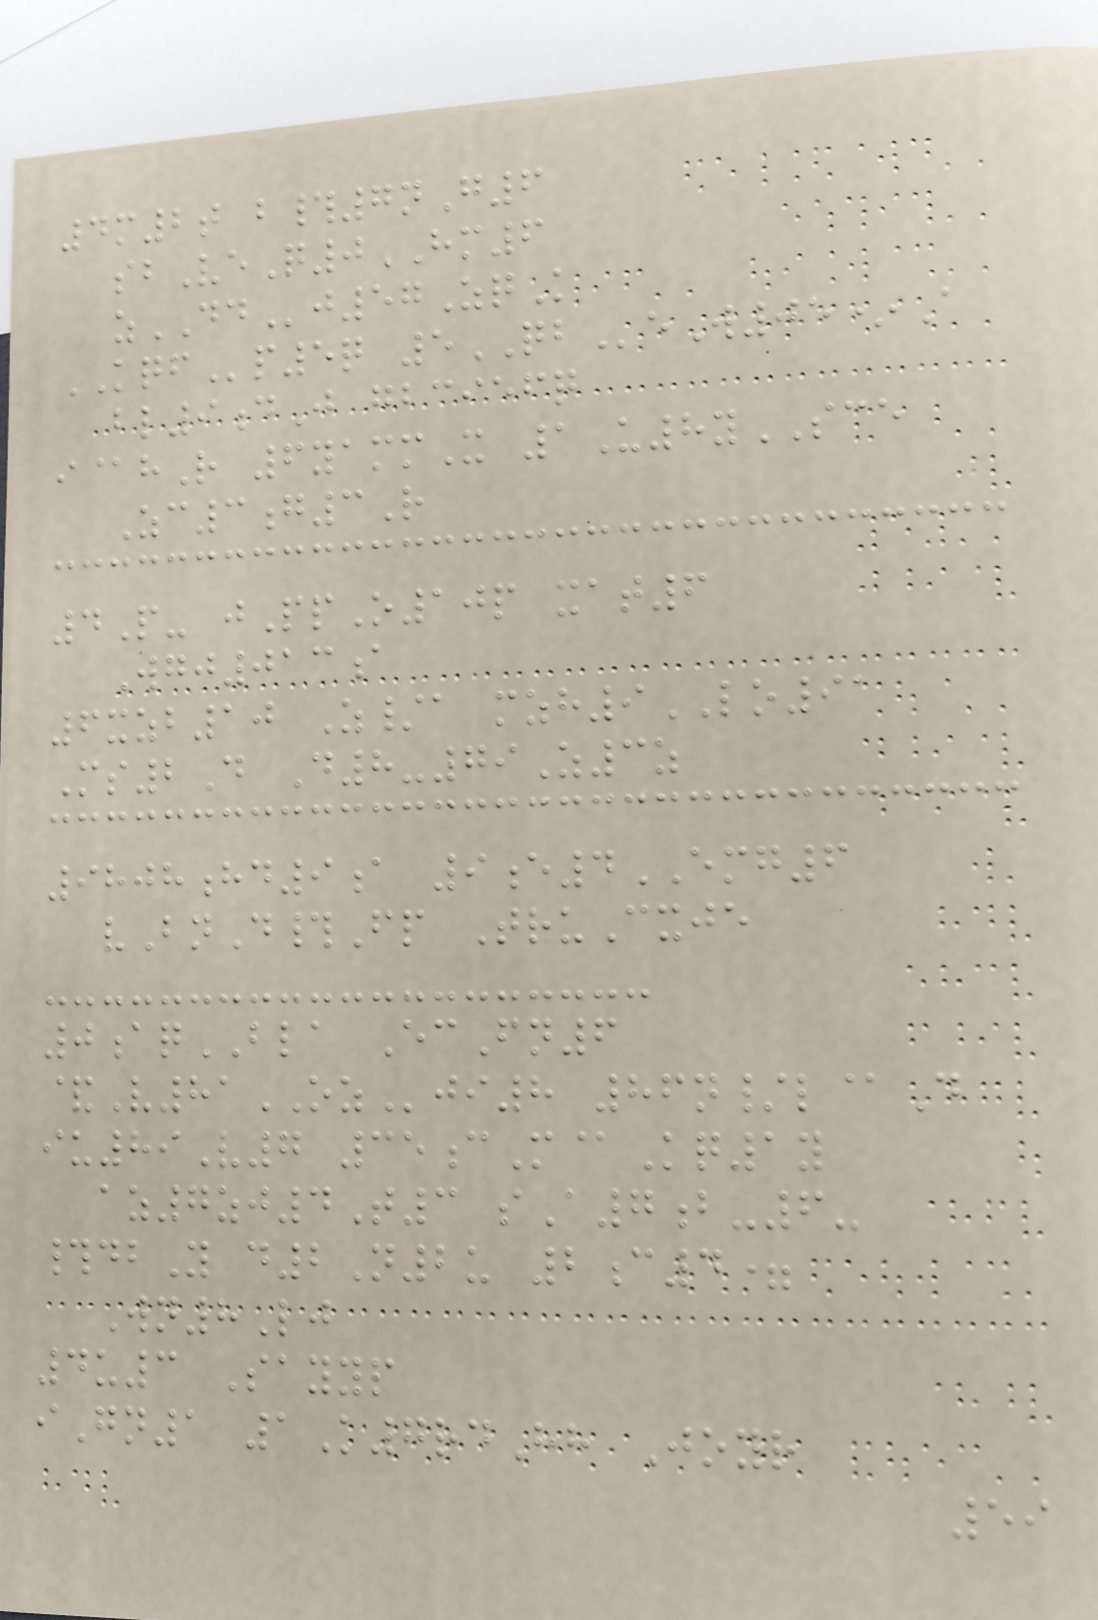4m2t b#7nG6
sbVeQ0HM6
zDDj57ZqK
KQFp5q 5QBeW05*A
bl9dJ gbciefq
i@hR 6yammX 1U8ySCE
Zc3g3R
4P- jPpO10p xat6
Wgj013a
6xzb10 Z/a mzh9LO91
Ms2D D8-79Z3z
9808hd9a 9e4EMG6
vBnD#Fp TruCxje
0aqBLA EcFn6
&V81OZji8 86n/l@D
iu89V7 35cM@Kq1y
az7zj4T3 sA7b-6-
#dbY d2N2u 2c4=
Wn8Lj
4u3 Sayyp
iGn1 1K7rdHh Joyr
59
